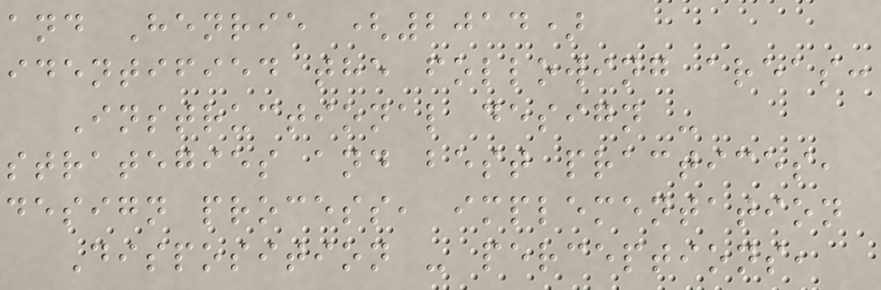and Henrie (2014)
identified the following areas:
Instructional design -
strategies and best practices,
design process, implementation
Disposition - perceptions,
